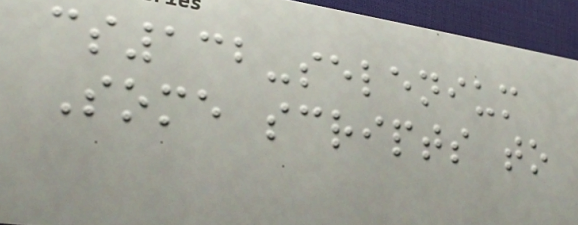cs132-selenium
Some scripts to
